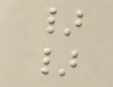}
}
